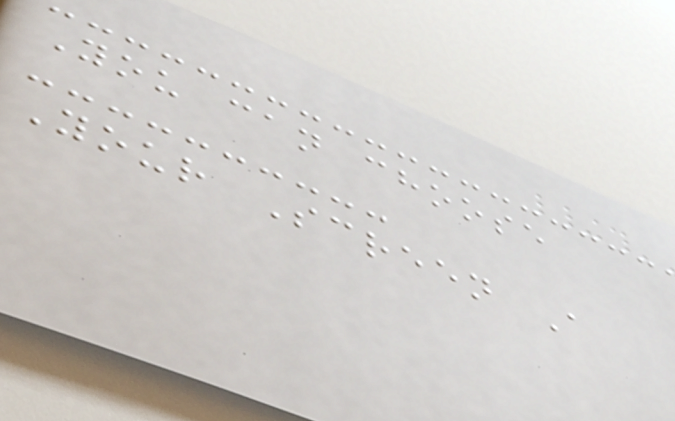You can choose
Your Screen A
